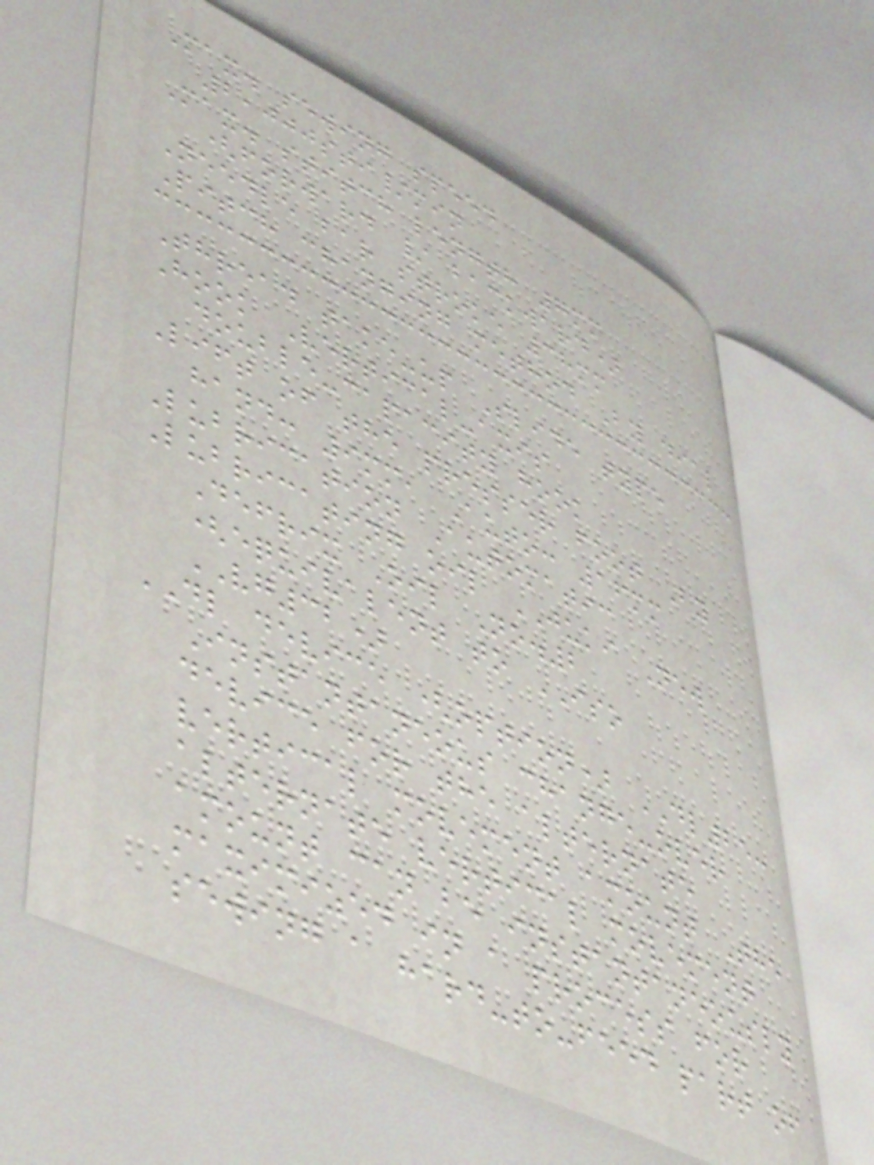Max. sewing speed
2,000sti/min
Max. stitch length 7mm
(forward / backward)
Needle bar stroke 38mm
Pitch changing method By dial
Thread take-up Slide type
Hook Vertical-axis
double-capacity hook
Lift of the presser foot By
hand: 9mm, Auto: 16mm
Lubrication Automatic
Lubricating oil JUKI New
Defrix Oil No.2
(equivalent to ISO
VG32)
DL device (option) DL25:
Instantaneous change-over
device for the alternate
vertical movement amount The
alternate vertical movement
amount can be instantaneously
maximized in a process for
sewing a hard-to-feed part of
